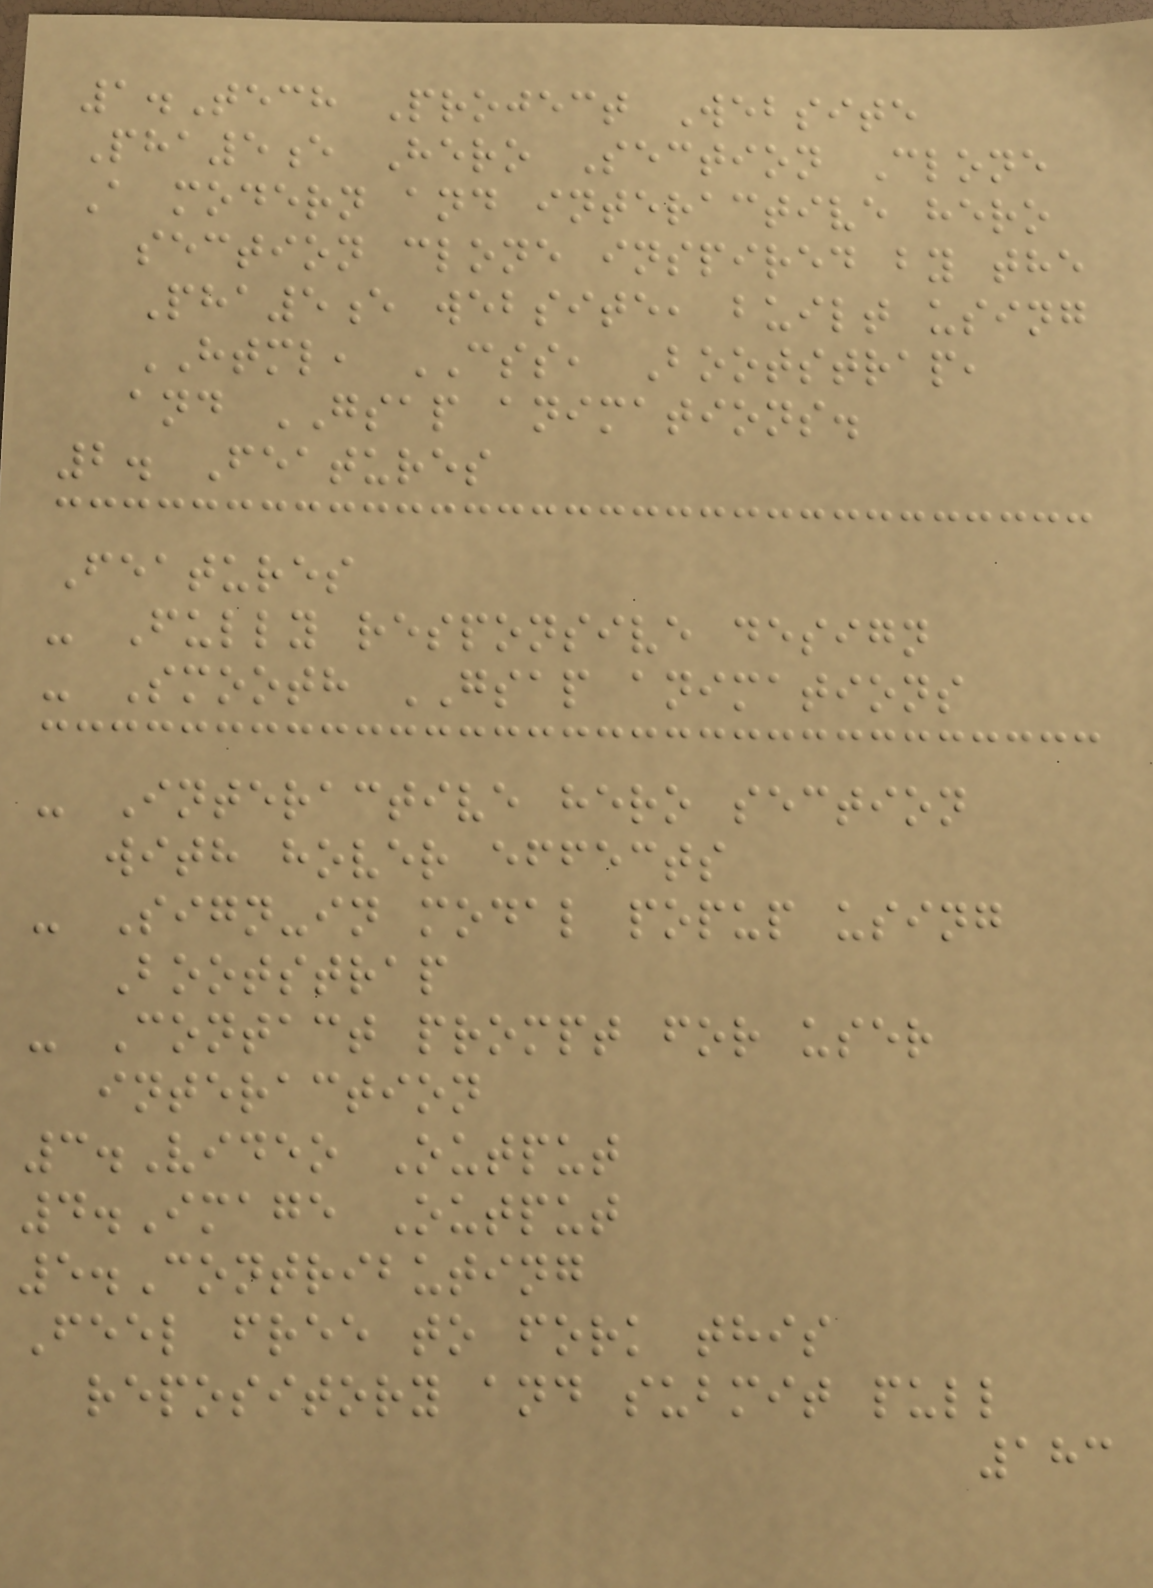1.Tech Project Website
Pha5e Hero Section Clone
A modern and interactive hero
section clone inspired by the
Pha5e website, built using
HTML, CSS, Bootstrap,
and GSAP animations.
2. Features
Features
- Fully responsive design
- Smooth GSAP animations
- Interactive hero section
with hover effects
- Sign-in modal popup using
Bootstrap
- Contact prompt for user
interaction
3.Video Output
4.Image Output
5.Contributing
Feel free to fork this
repository and submit pull
183
